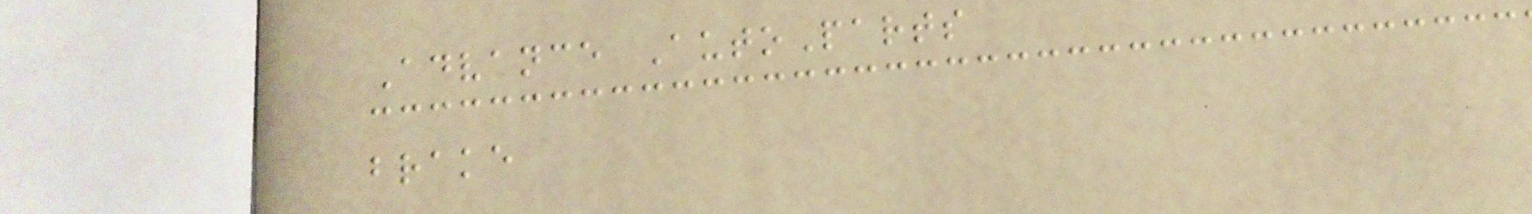Advance AutoParts
brake
